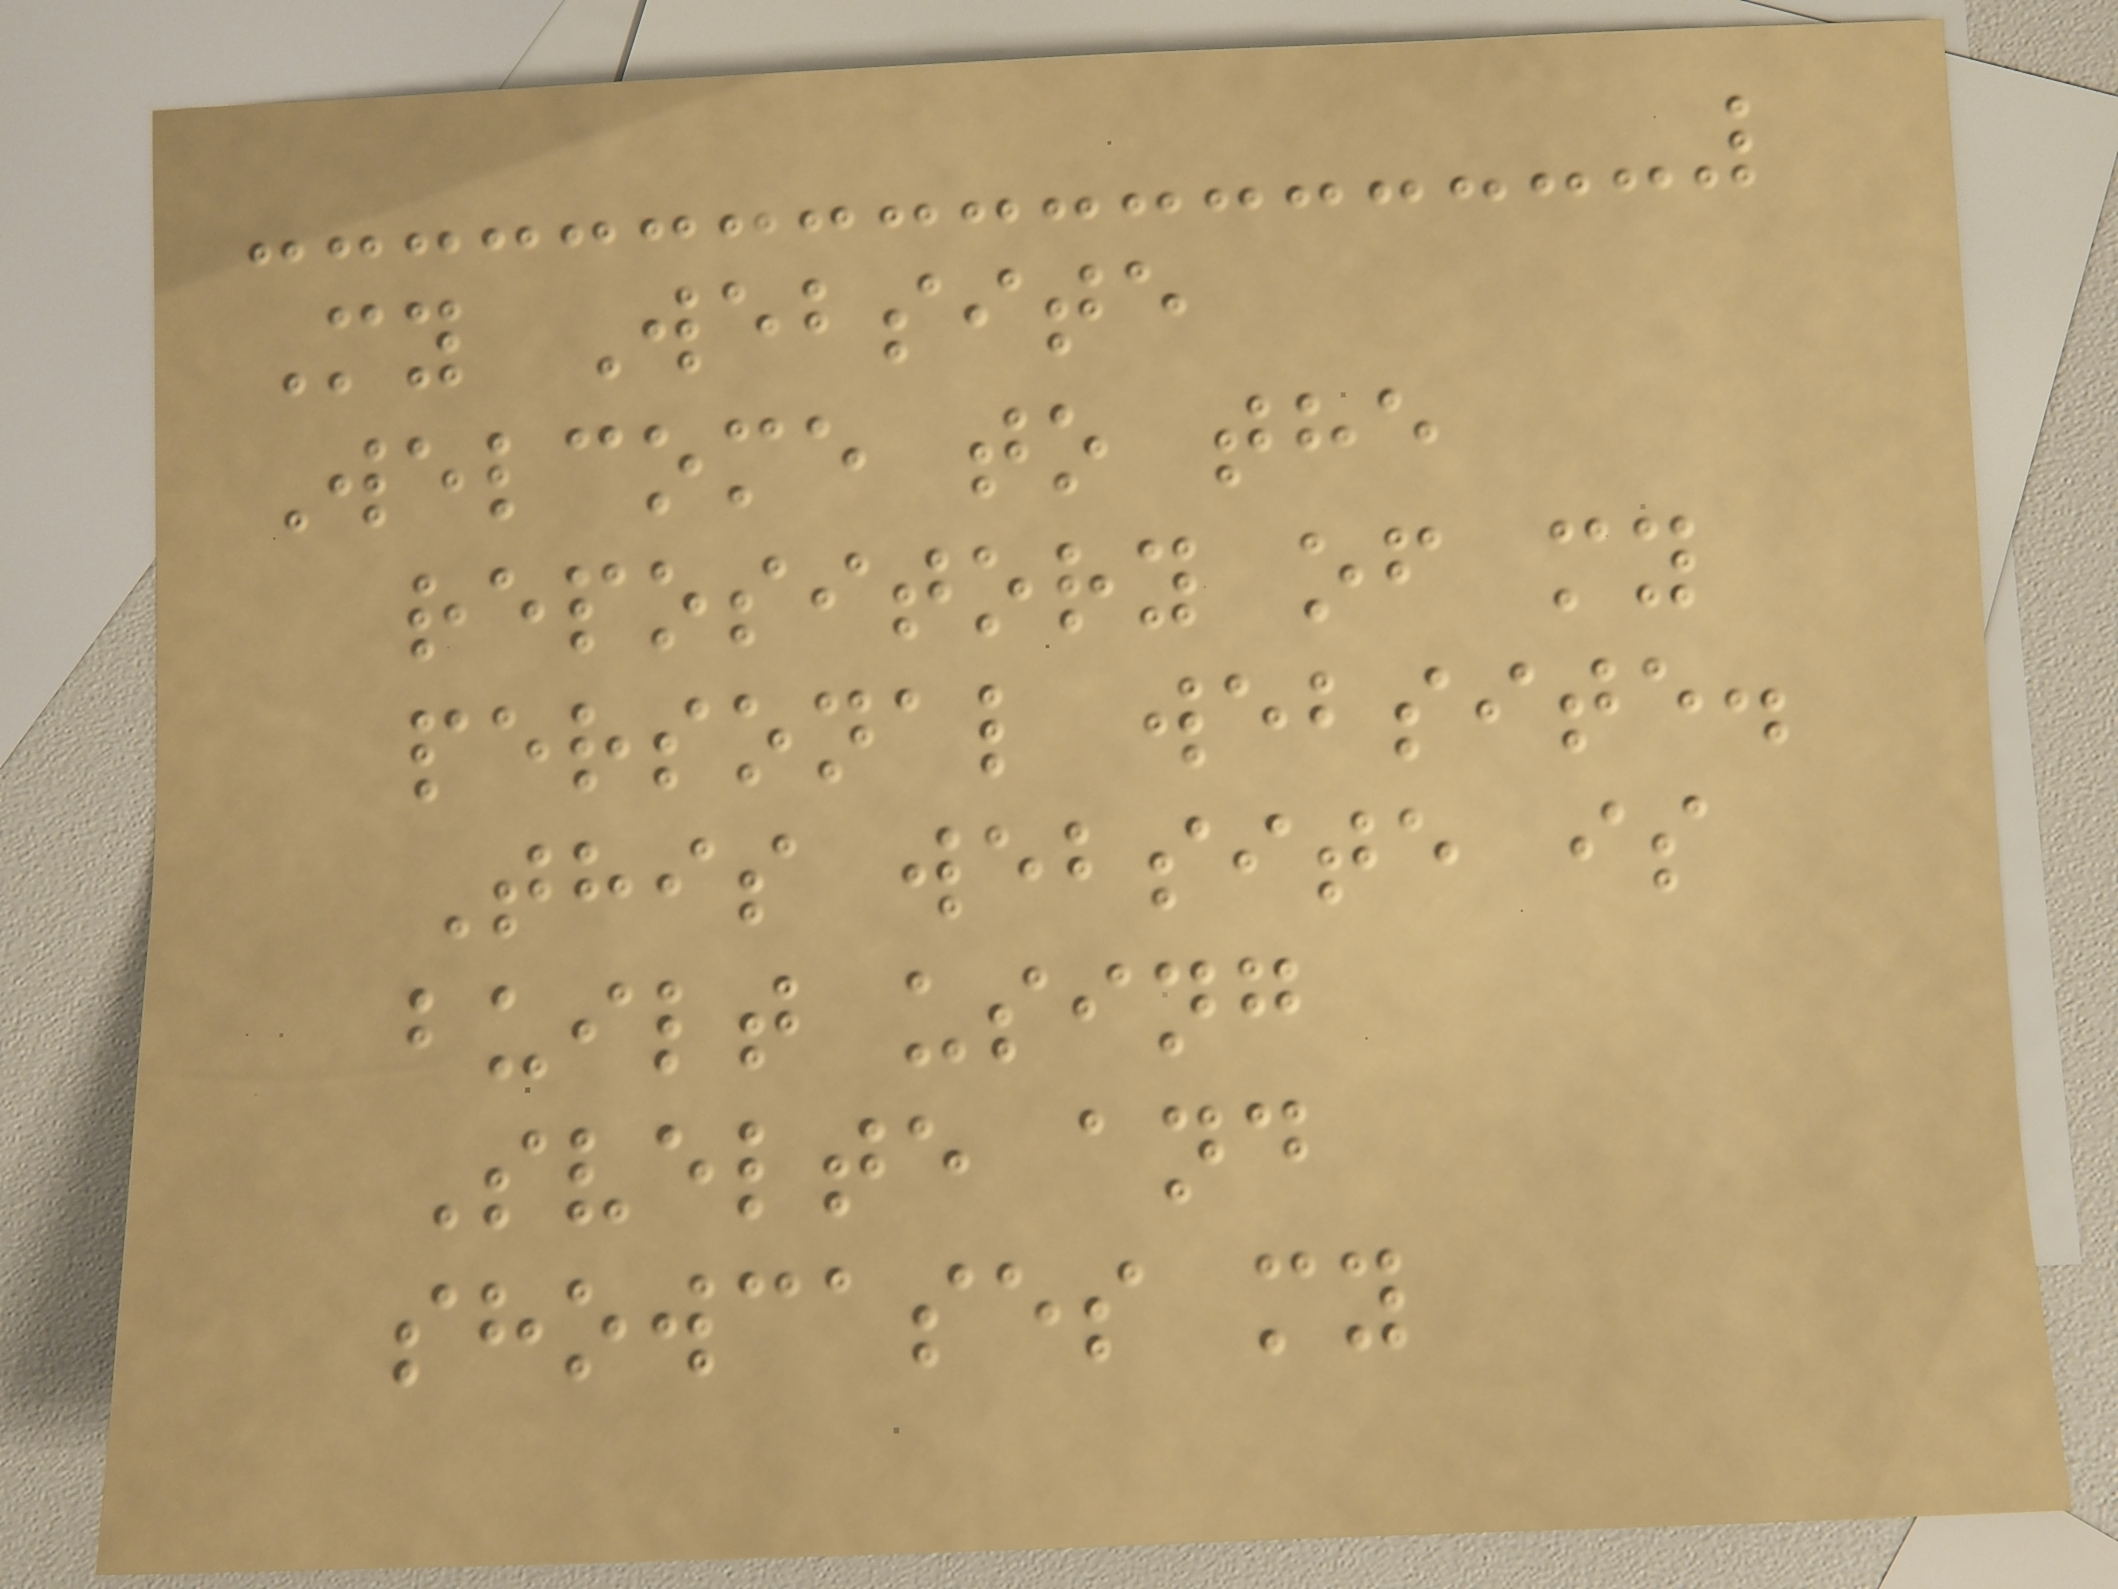My Website
Welcome to the
repository of my
personal website.
This website is
built using
Svelte and
showcases my
